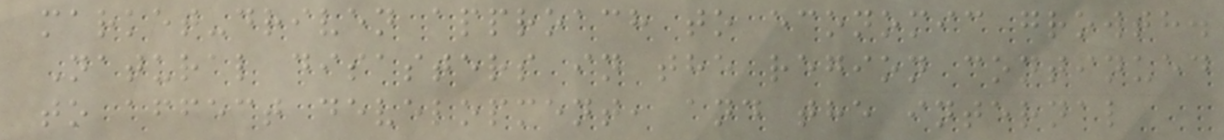market-driven approach to economic growth.
Natural disasters in the region continued
to affect development, and the internal
